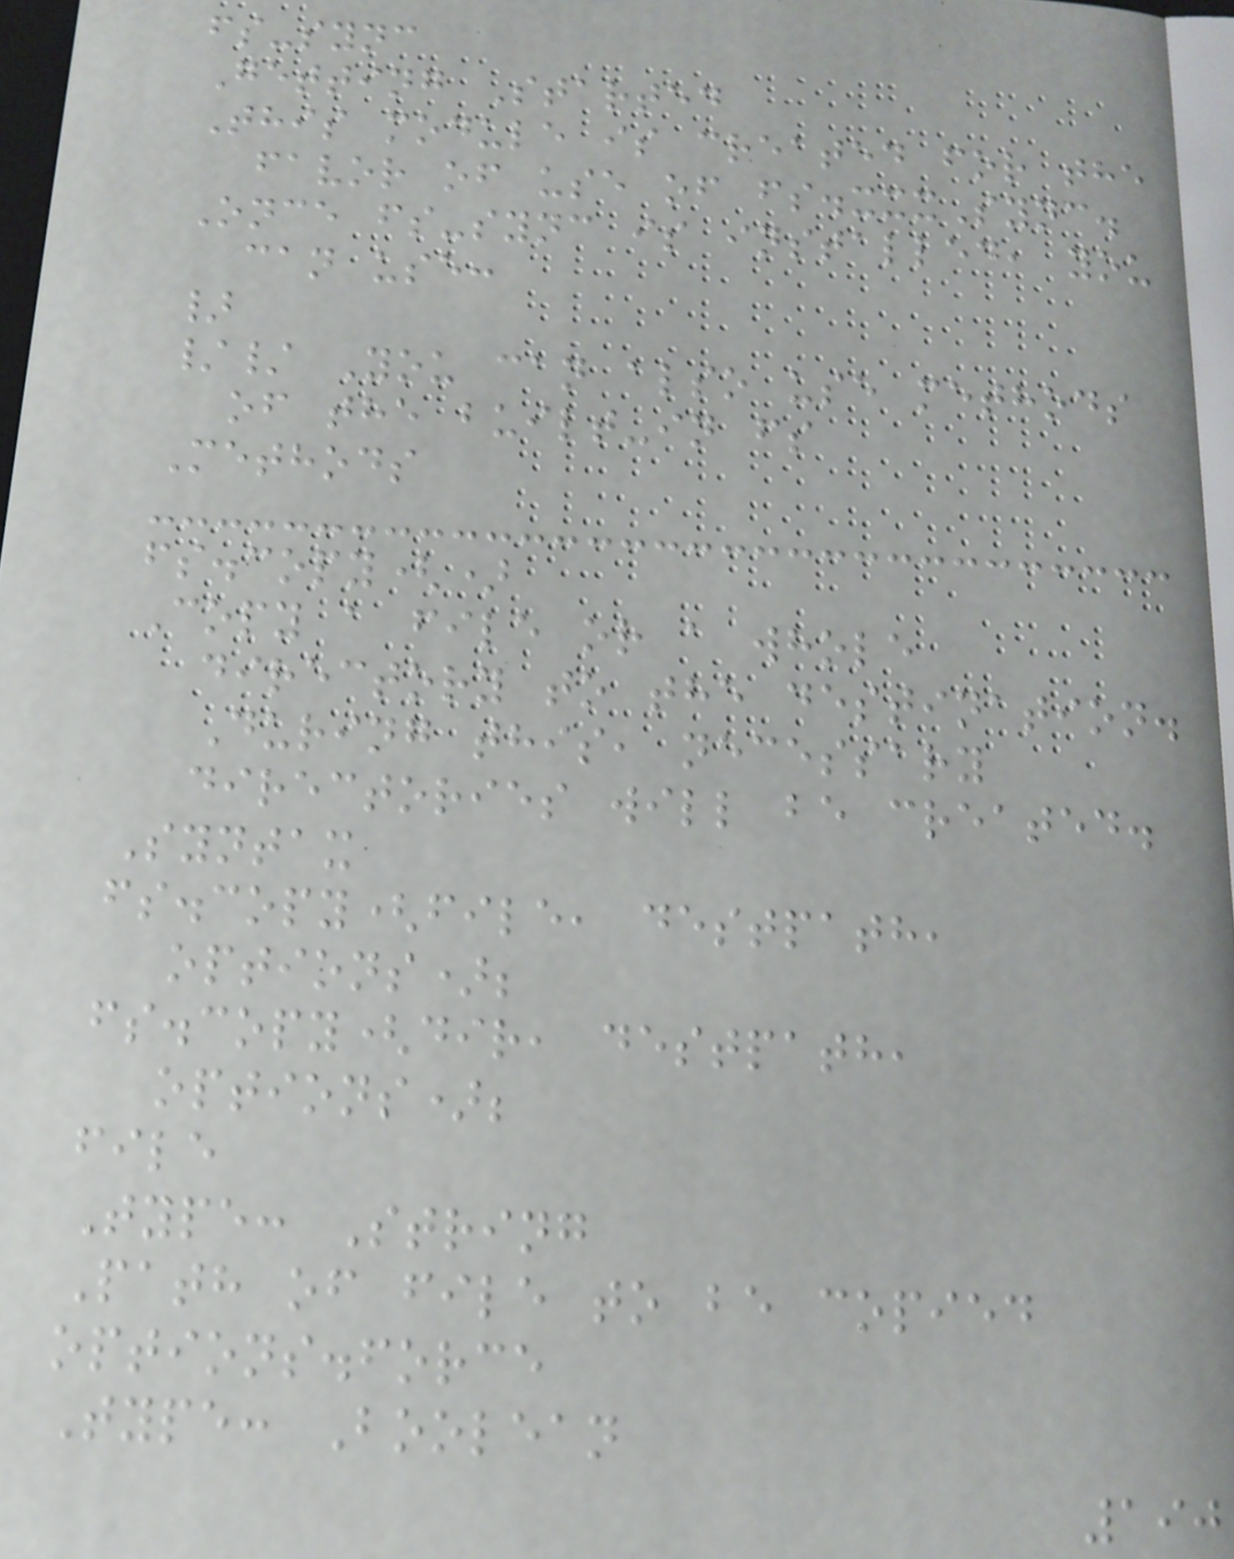fs-sync
Getting Started
This module is created for the
favor of use of fs.xxxSync.
Once fs-sync is installed, you
can use:
}
// You can also use methods
of the built-in fs
Methods
fs.copy()
Copy a file or a whole
directory to the destination.
During this, necessary
directories will be created.
Syntax
fs.copy(file, destpath,
options);
fs.copy(dir, destpath,
options);
file
Type: String
Path of file to be copied
options.force
Type: Boolean
190
